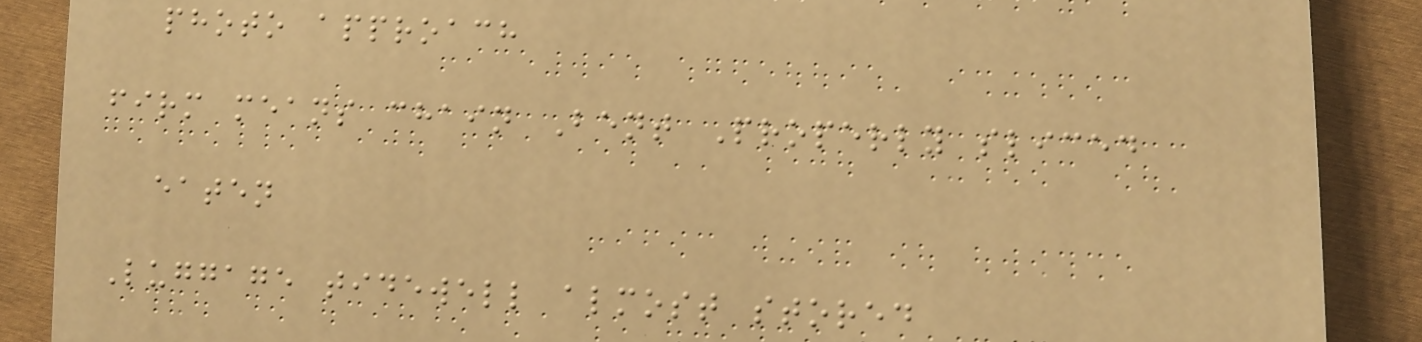photo approach
firm means chain Bent Properly sliced
eaten
Luggage tidewell almost stored
